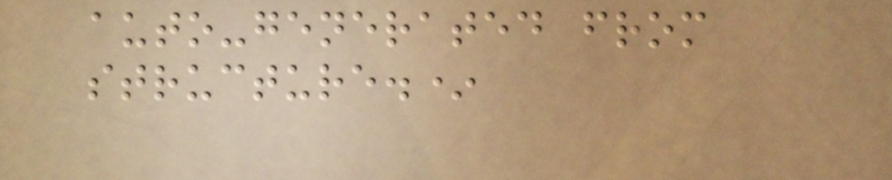auto-generated from
structure.*
